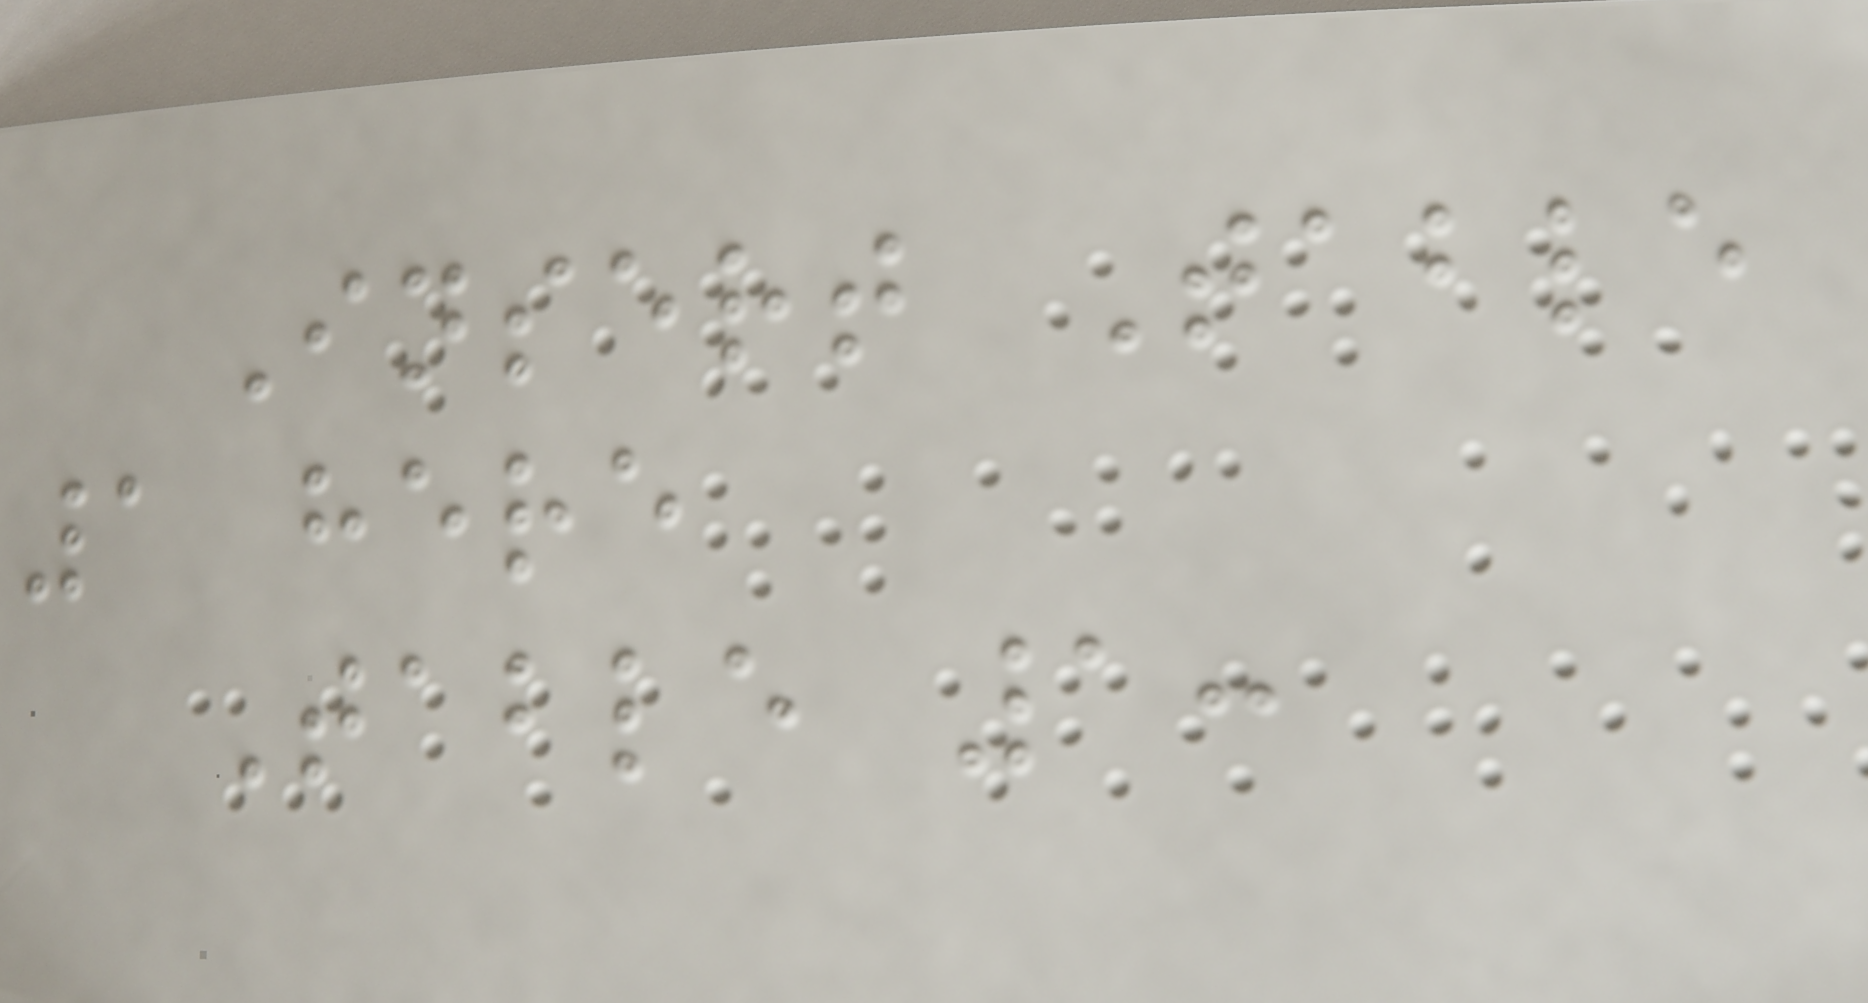Insert Table
1 here
Table 1:
